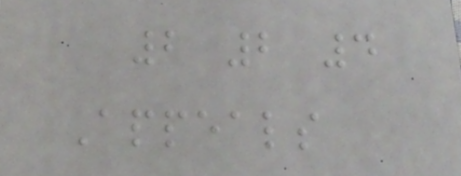2 2 4
Appeals
